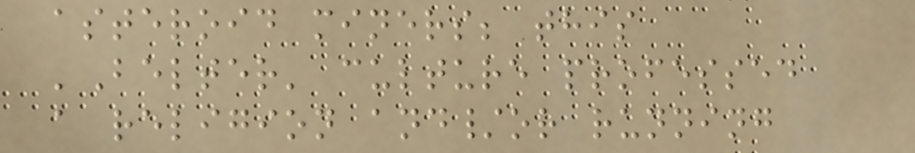asteroid miners; this
'Belter' culture professed
a religion and/or running
